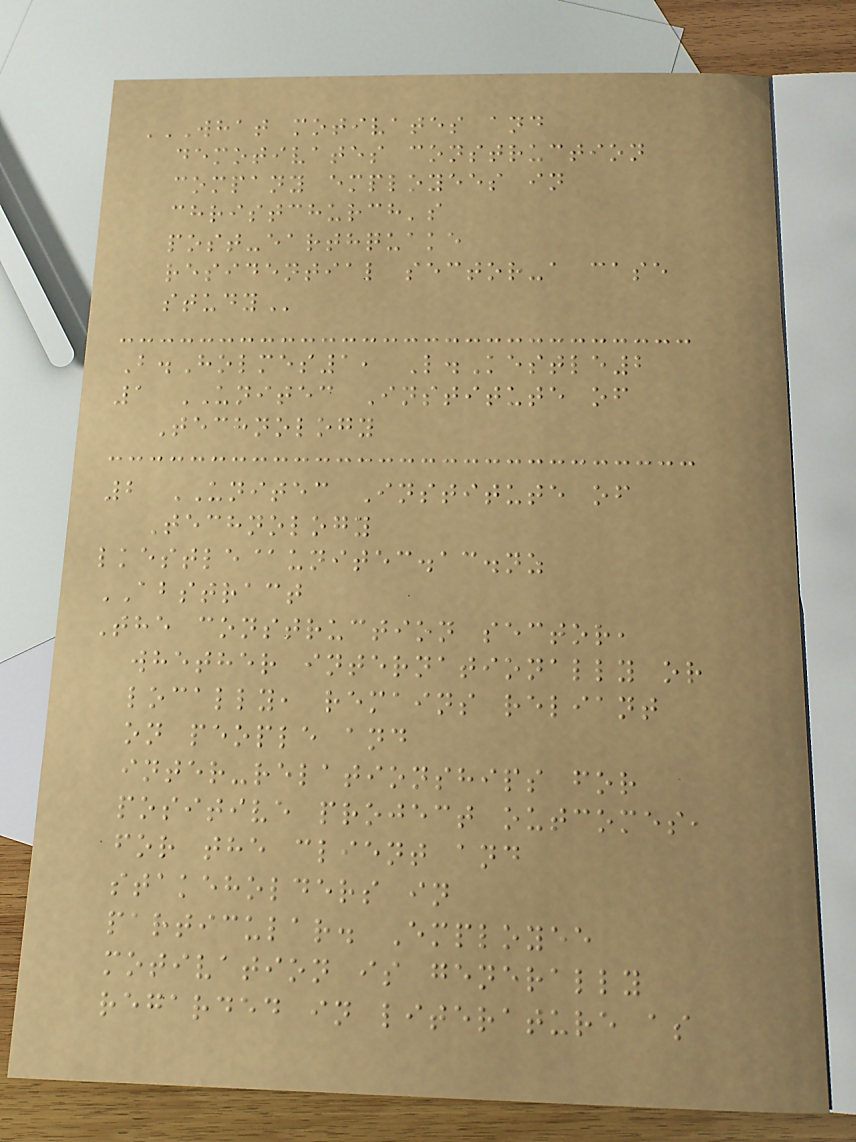WHAT MOTIVATES AND
DEMOTIVATES CONSTRUCTION
COMPANY EMPLOYEES IN
CHRISTCHURCH'S
POST-EARTHQUAKE
RESIDENTIAL SECTOR-A CASE
STUDY
B.Holmes1, L.Kestle2
1 UNITEC Institute of
Technology
2 UNITEC Institute of
Technology
lkestle@unitec.ac.nz
ABSTRACT
The construction sector,
whether internationally or
locally, remains reliant
on people and
inter-relationships for
positive project outcomes,
for the client and
stakeholders in
particular. Employee
motivation is generally
regarded in literature as
